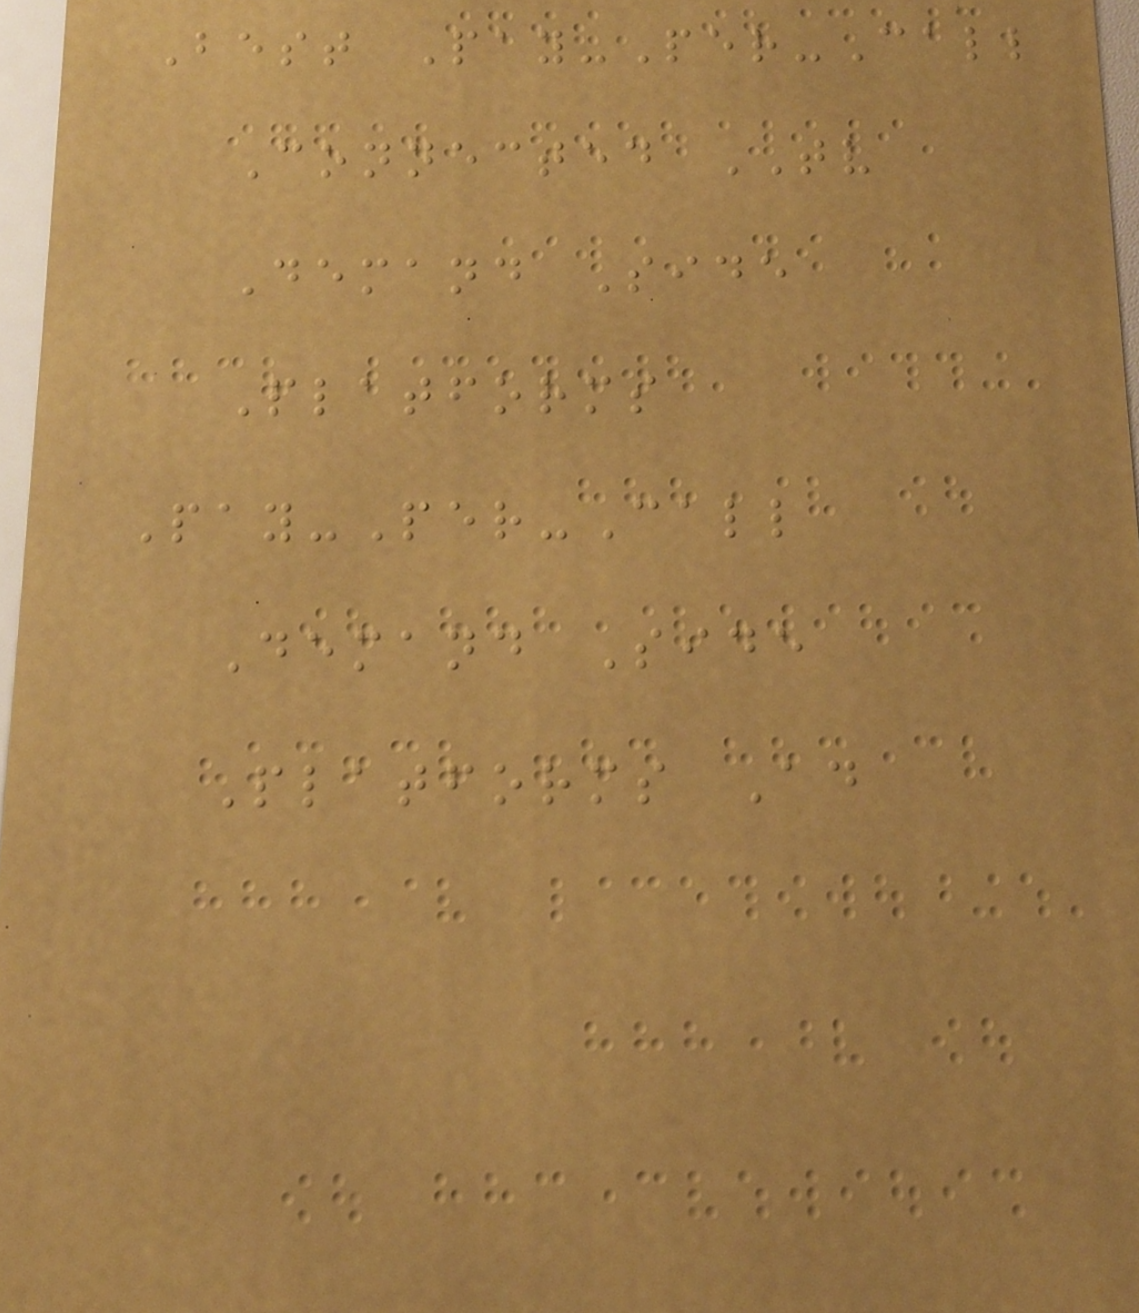Best Pay-Per-Call
Connected TV
Demand Side
Platforms
Pay-Per-Call
Demand Side
Platforms Ad
